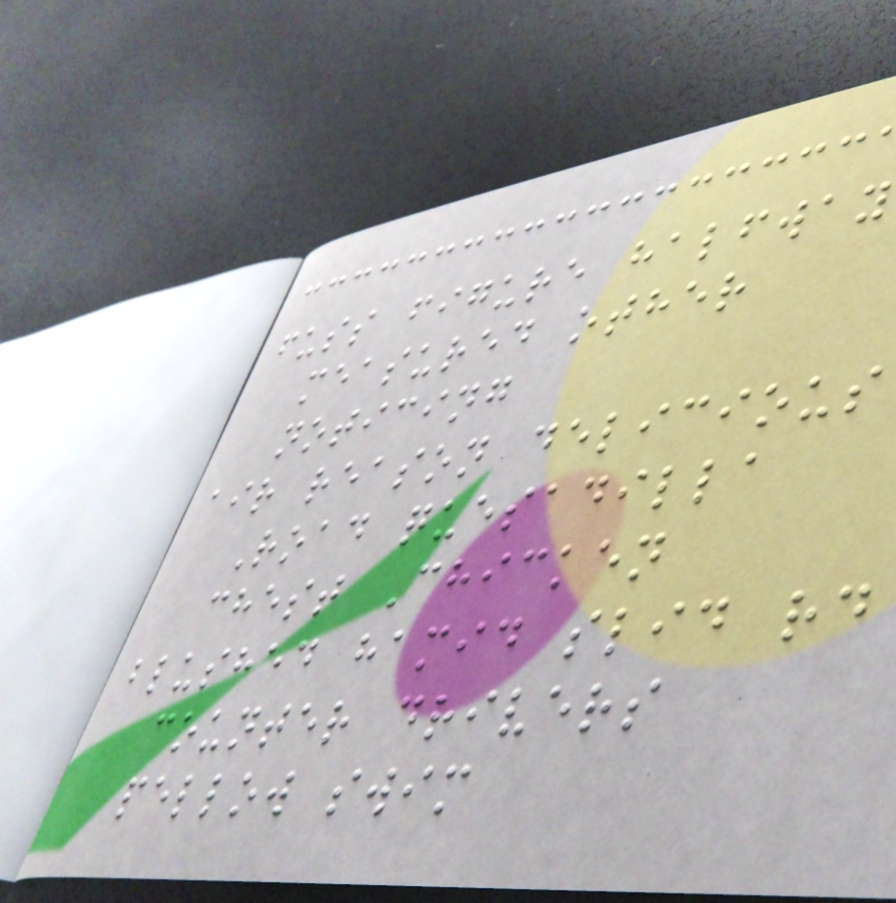fuss figure halfway
measured other
noticing
air reason delicious
Road quesadilla
chest Chicken
blushed hamid slid rd
counter drivers
pellow swim
